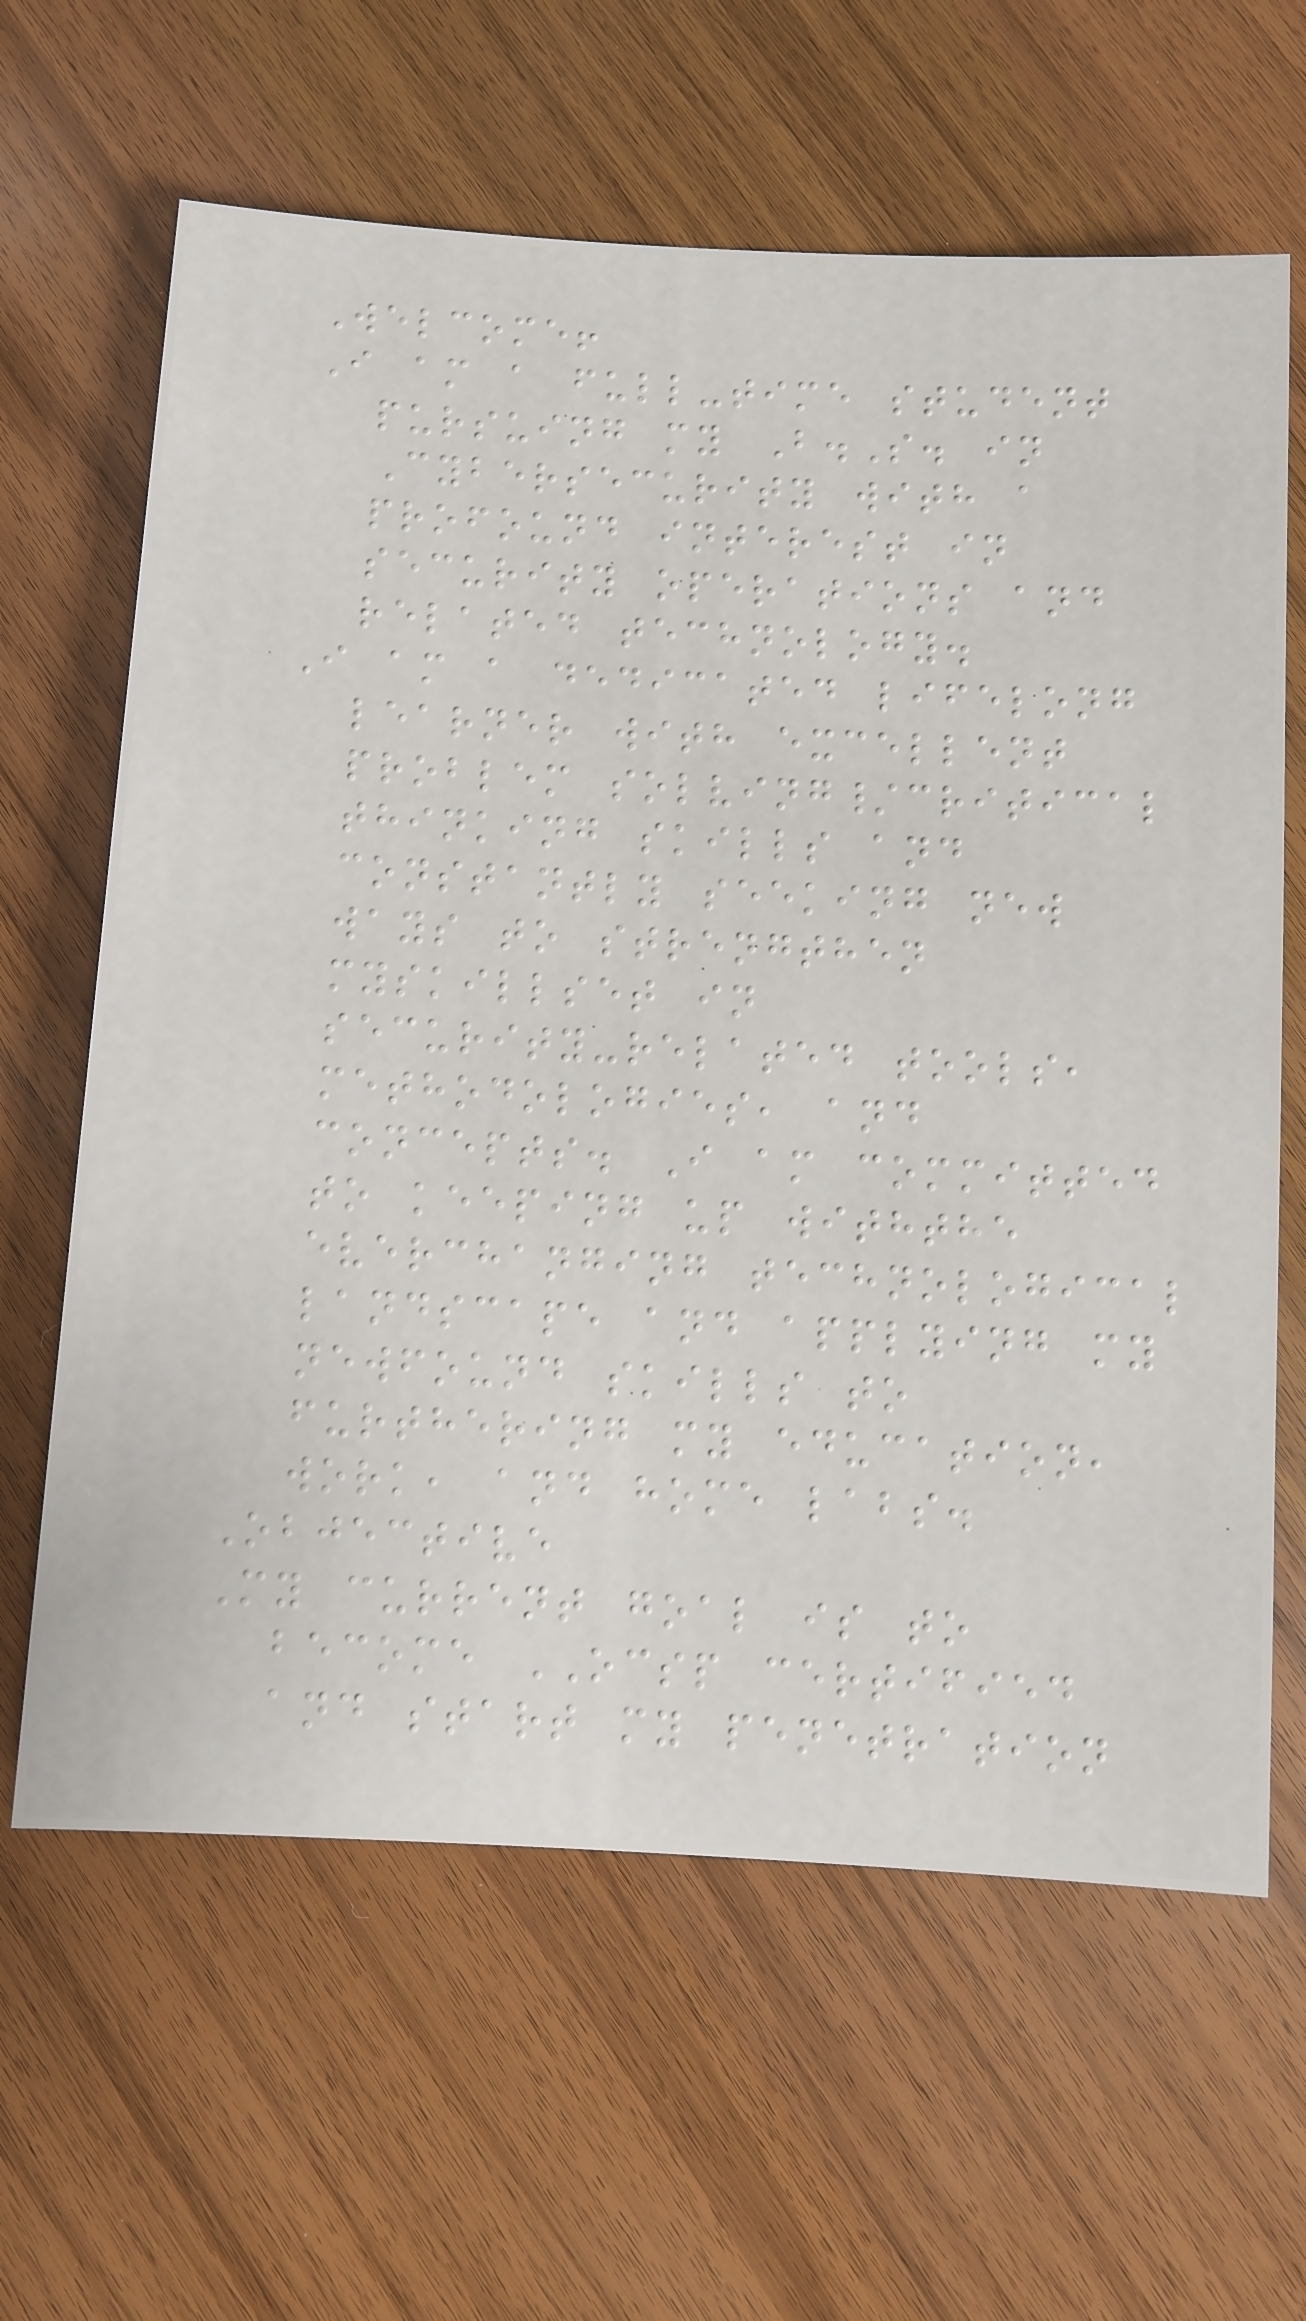Welcome!
I am a full-time student
pursuing my B.S. in
Cybersecurity with a
profound interest in
security operations and
related technology.
I am a dedicated lifelong
learner with excellent
problem solving/critical
thinking skills and
constantly seeking new
ways to strengthen
myskillset in
security-related tools,
methodologies, and
concepts. I am committed
to keeping up withthe
everchanging technological
landscape and applying my
newfound skills to
furthering my education,
work, and home labs.
Objective
My current goal is to
become OCSP certified
and start my penetration
